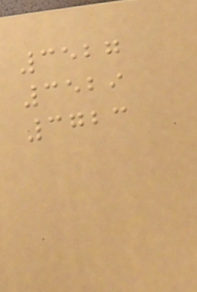3527
3529
3723
